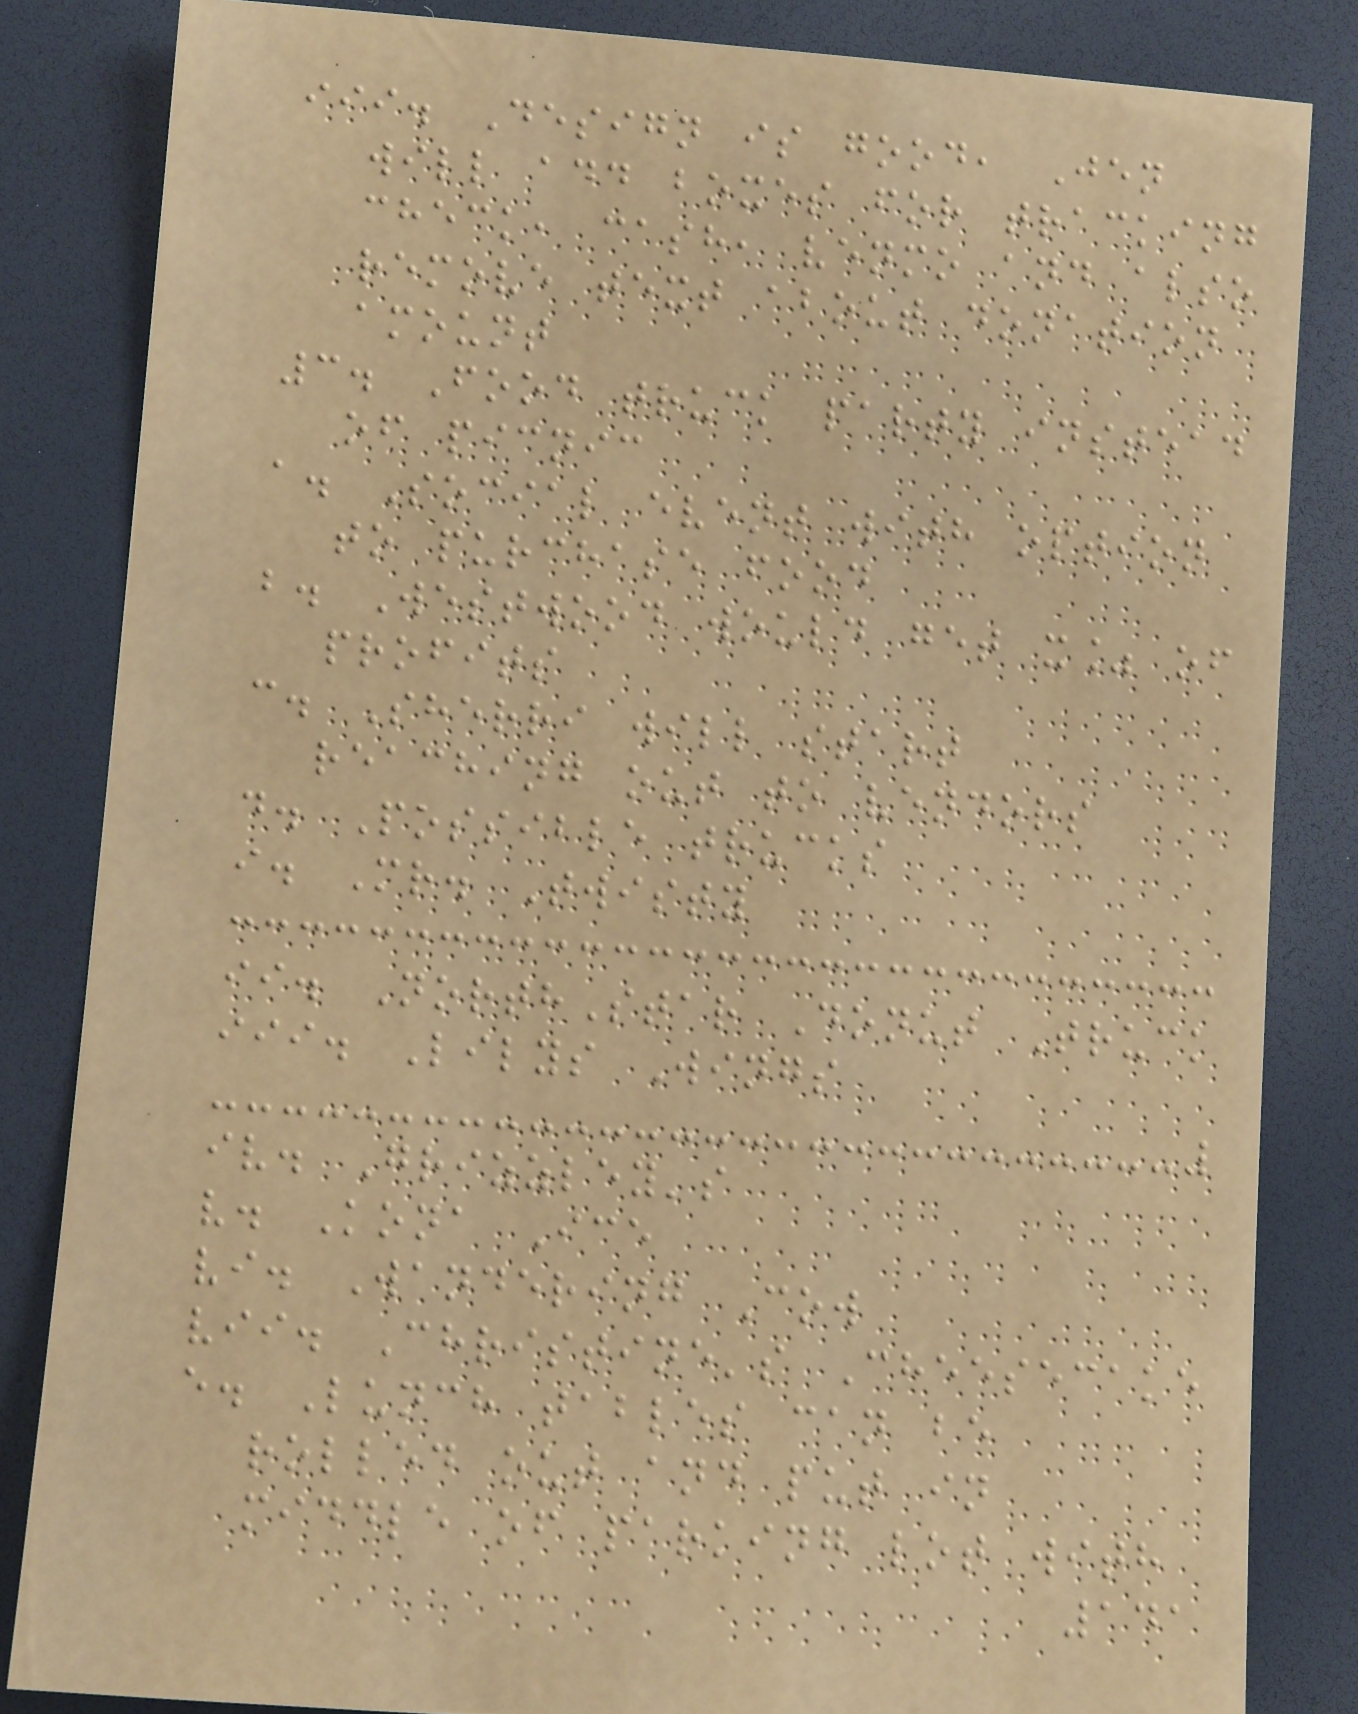iii. Design is good, Jen
will add boxes for tracking
check, cash, venmo and also
remove text about donation
amount
3. Food truck party instead
of picnic
a. Social event with option
to purchase food
b. Westwood would get x% of
profits
c. Sherri will start
reaching out to vendors
d. Possible trucks
i. Mr. Twisty
ii. NorthStar Donut Truck
iii. Lilys Wings
iv. Grizzley's
v. Kona Ice
vi. Wandering Cow
vii. Christine's Cheesecake
e. Lunch tables can be
rolled out and put in
middle of parking lot with
141
